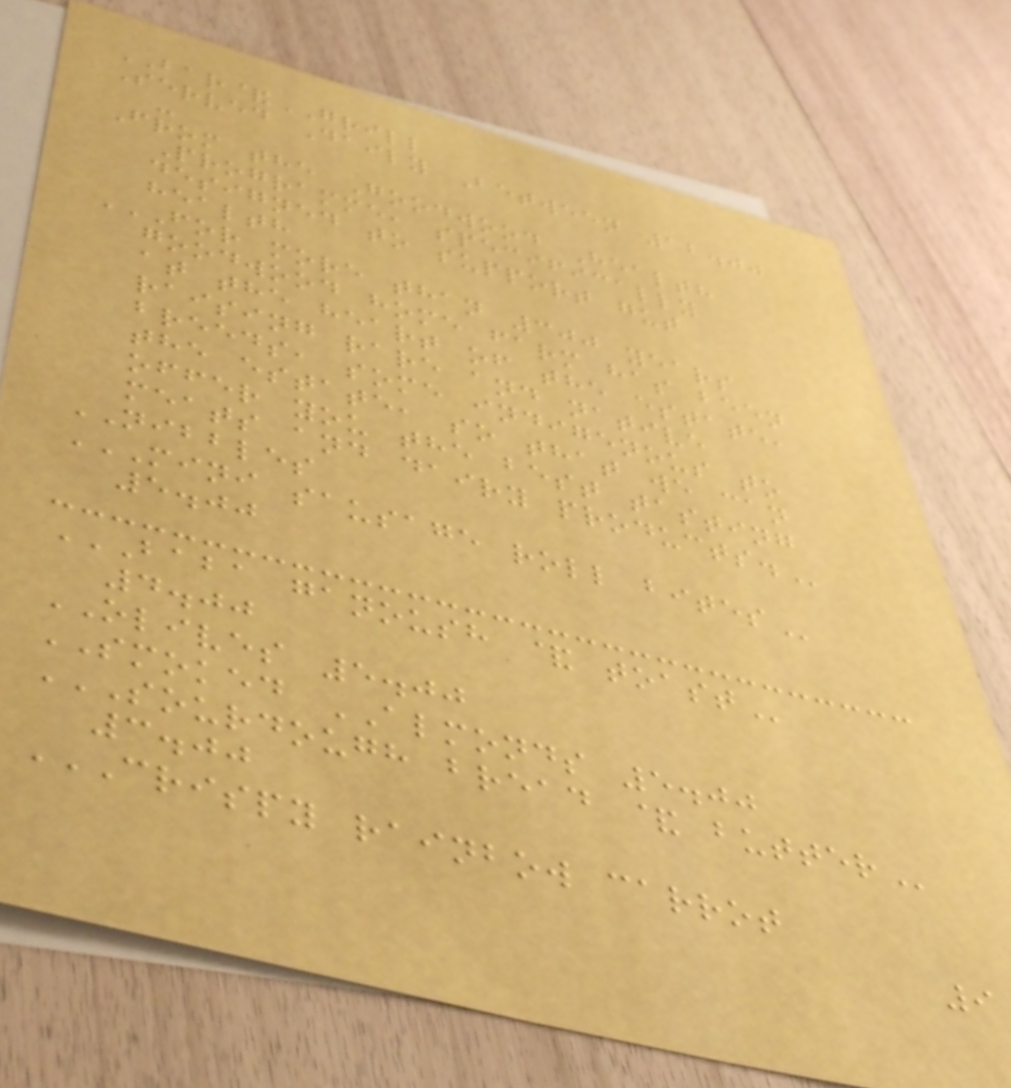BAR&GRILL
Served Daily Between 12.00
-
From the Goodwood Health
Programme, specifically
designed to support gut
health
FOR MORE THAN 300 YEARS
GOODWOOD HOME FARM HAS BEEN
AT THE HEART OF THE ESTATE,
RAISING RARE AND NATIVE
BREEDS, SOME INDIGENOUS TO
THE ESTATE, SO THAT WE CAN
OFFER YOU THE BEST TASTING
MEATS AND DAIRY PRODUCTS.
NIBBLES
MINI SAUSAGE ROLL BITES
5.00
BABA GANOUSH & TOAST
4.00
OLIVES 5.00
SMOKED ALMONDS 5.00
SOURDOUGH BREAD & BUTTER
3.00
CRISPY RAINBOW CARROT
9
